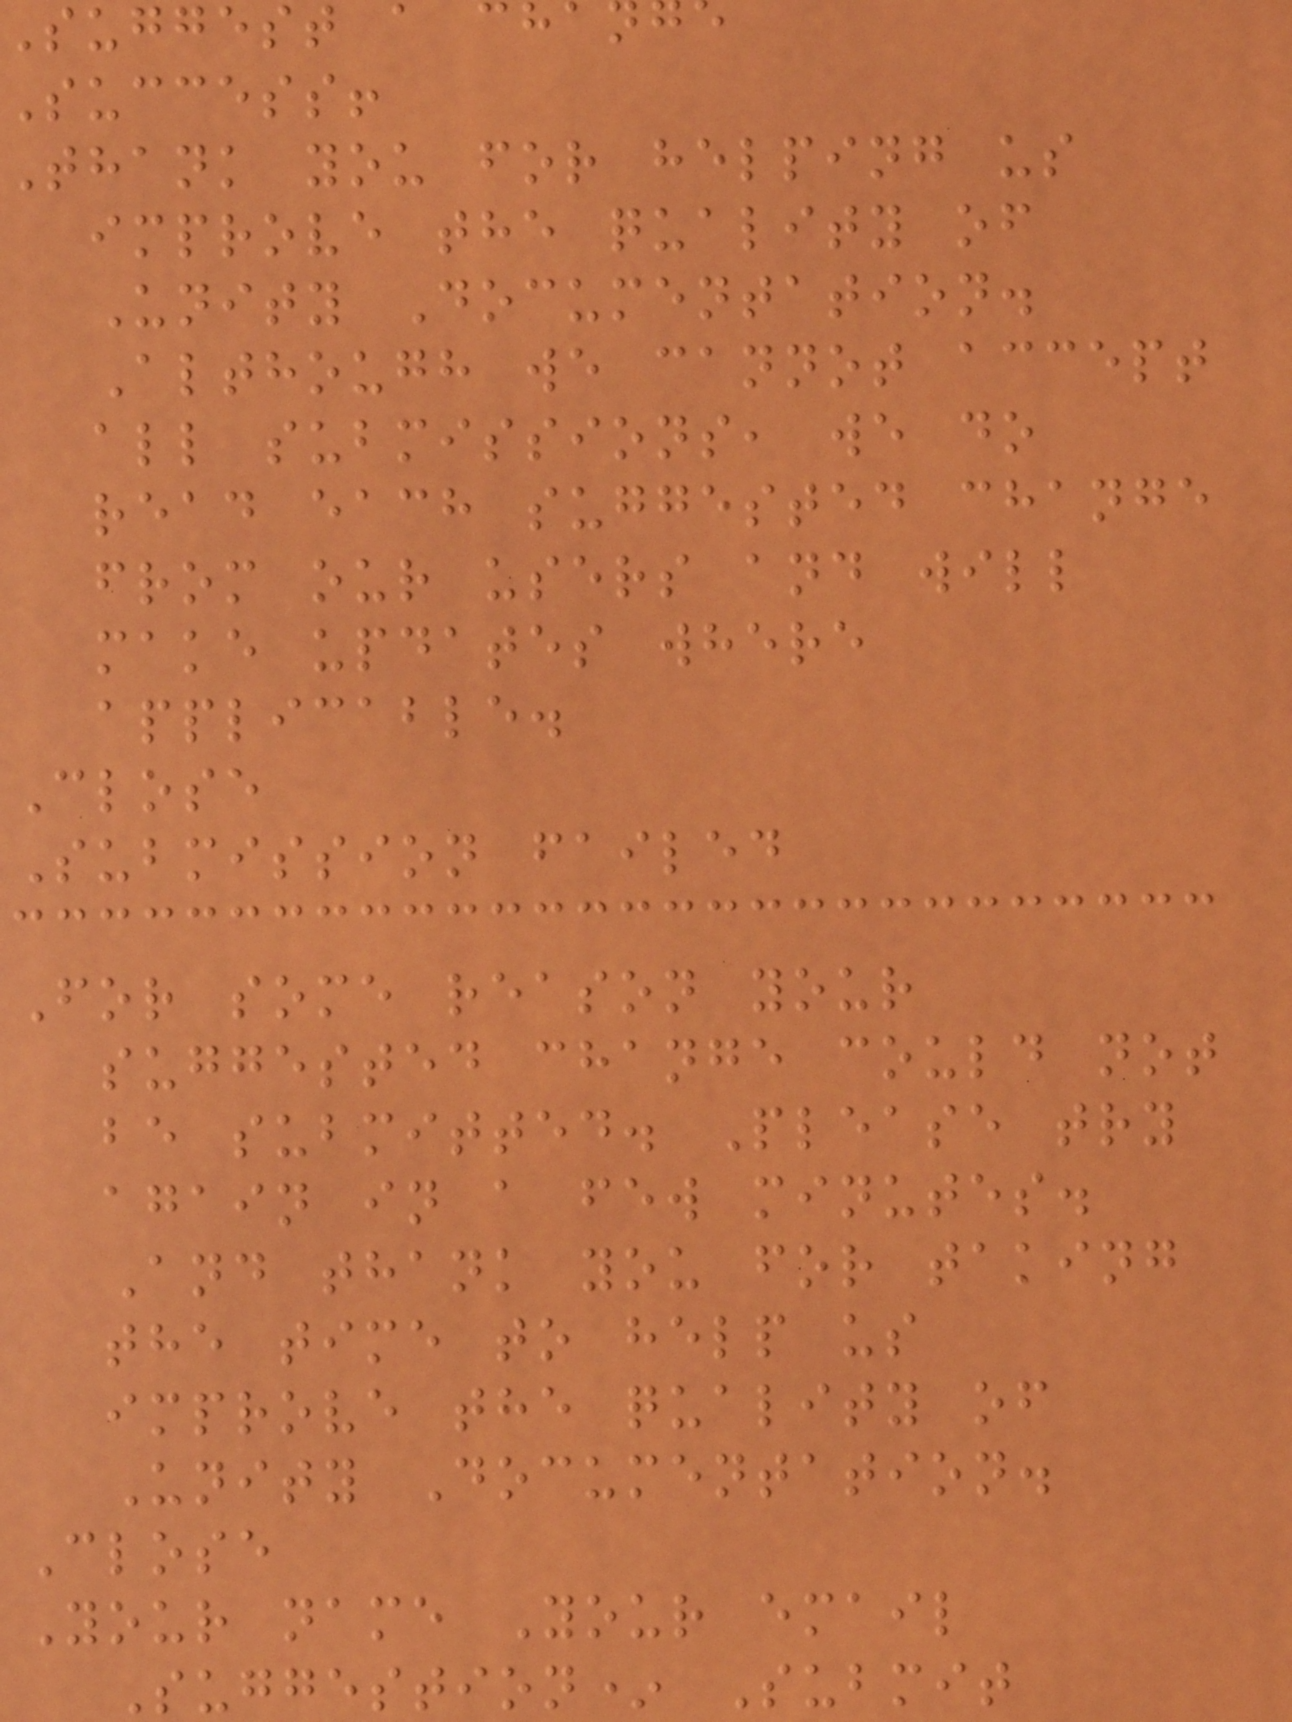Suggest a c
Success!
Thank you for helping us
improve the quality of
Unity Documentation.
Although we cannot accept
all submissions, we do
read each suggested change
from our users and will
make updates where
applicable.
Close
Submission failed
For some reason your
suggested change could not
be submitted. Please try
again in a few minutes.
And thank you for taking
the time to help us
improve the quality of
Unity Documentation.
Close
Your name Your email
Suggestion* Submit
